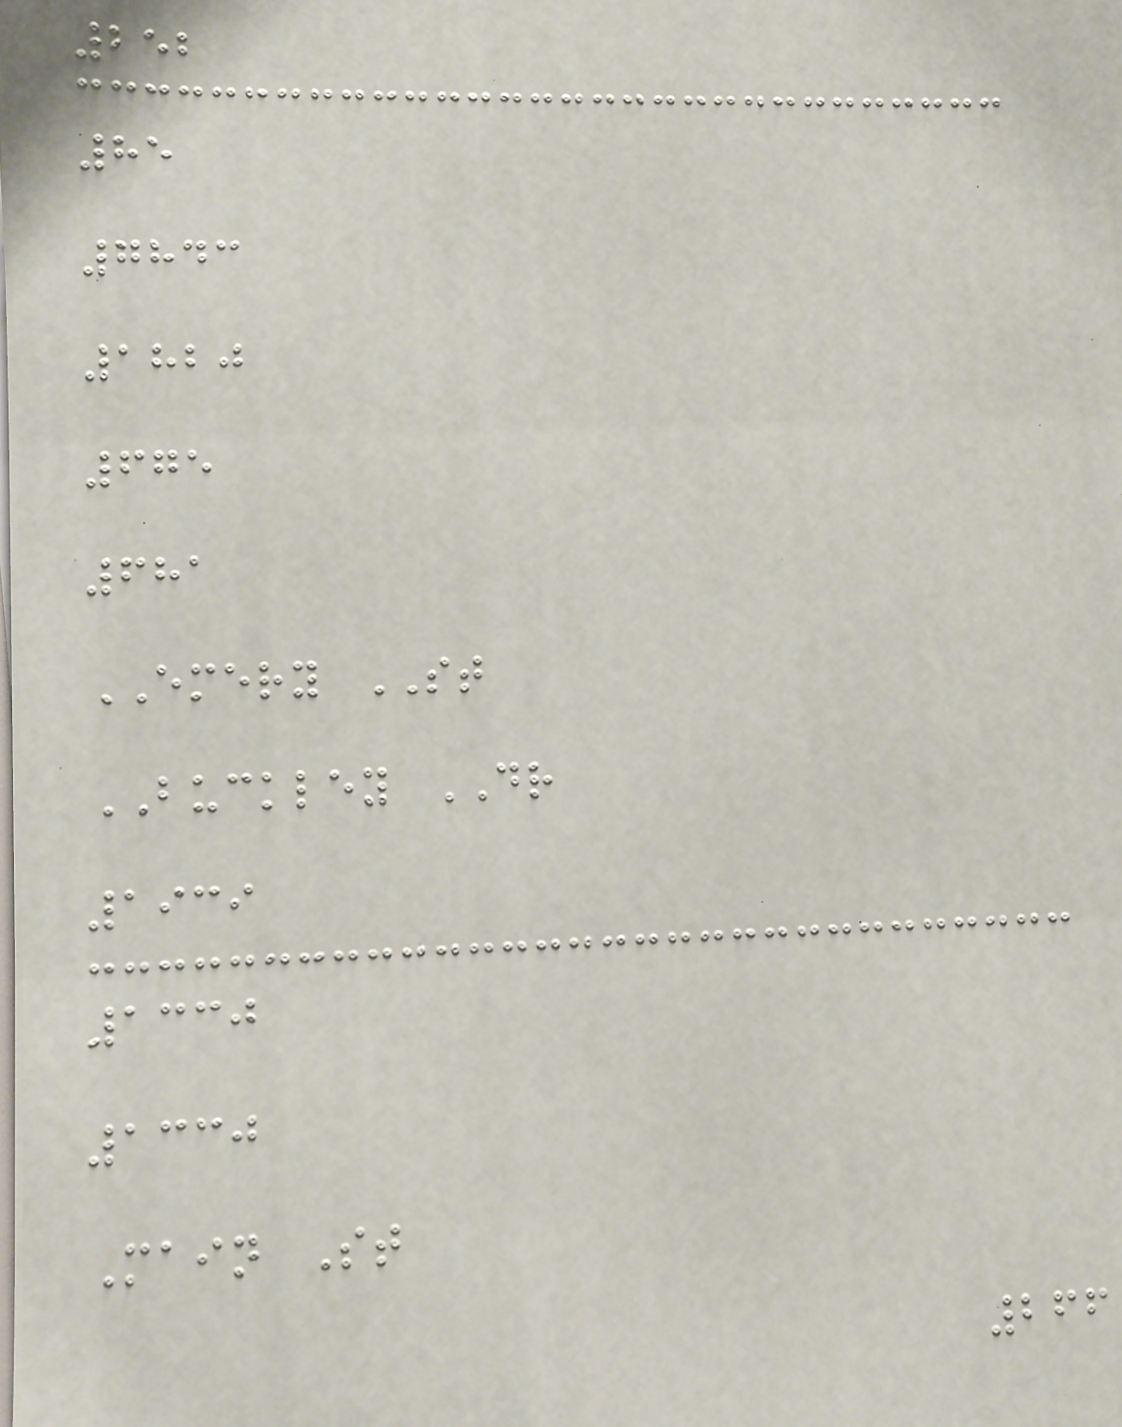252
85
7843
1820
675
681
EMERY ST
BUCKLEY DR
1939
1330
1330
Main St
266
